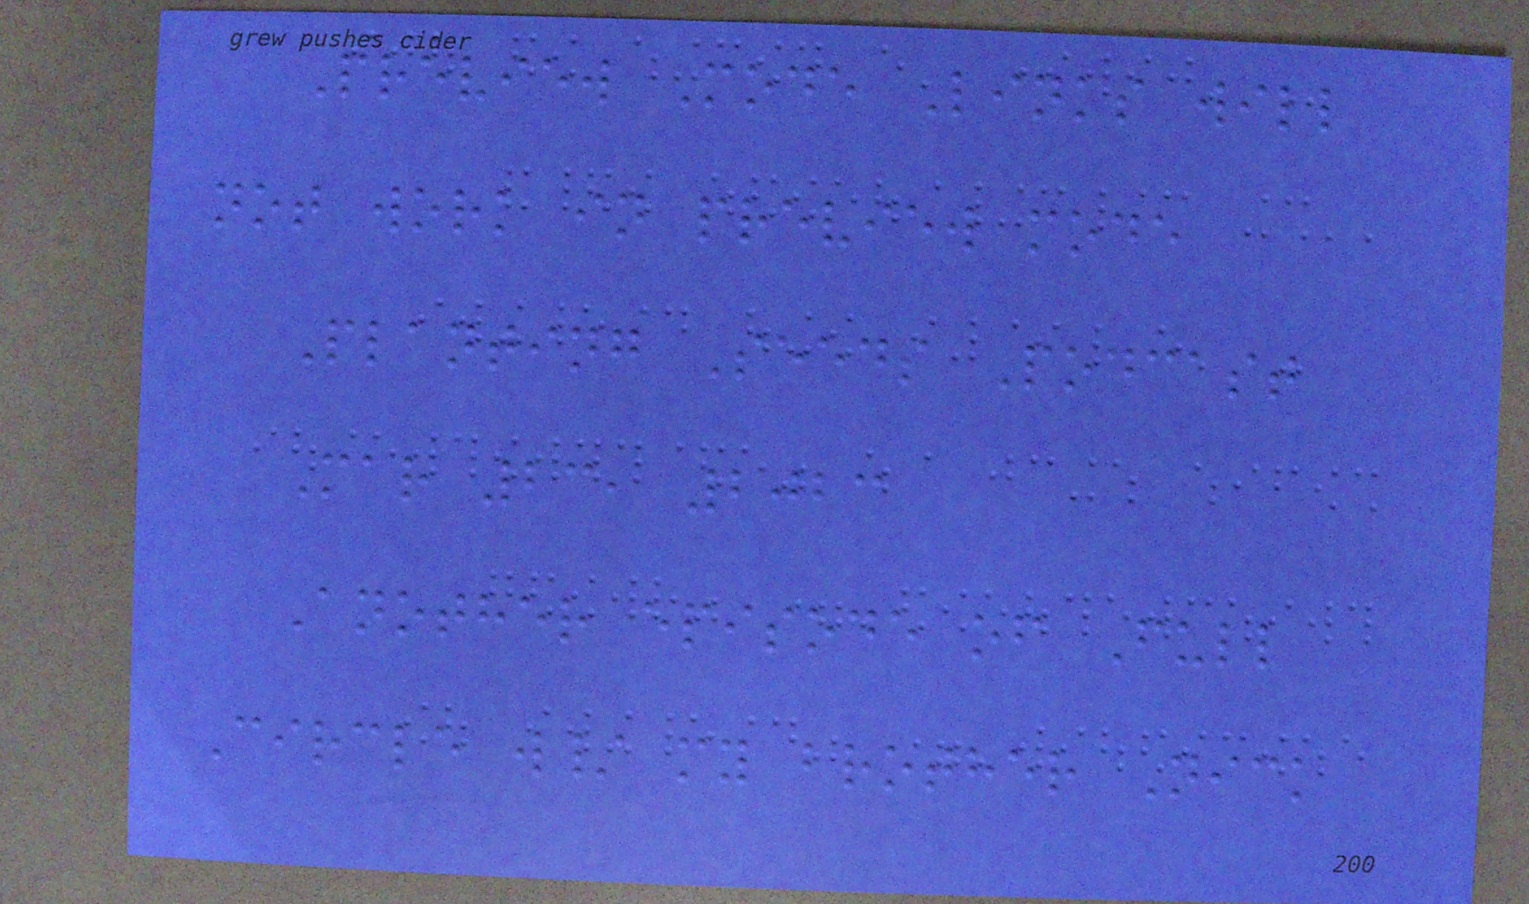Preview Mode Links will
not work in preview mode
Planting Seeds Podcast
Mar 23, 2023
Another episode of Full
Circle w/ my brother Nick
